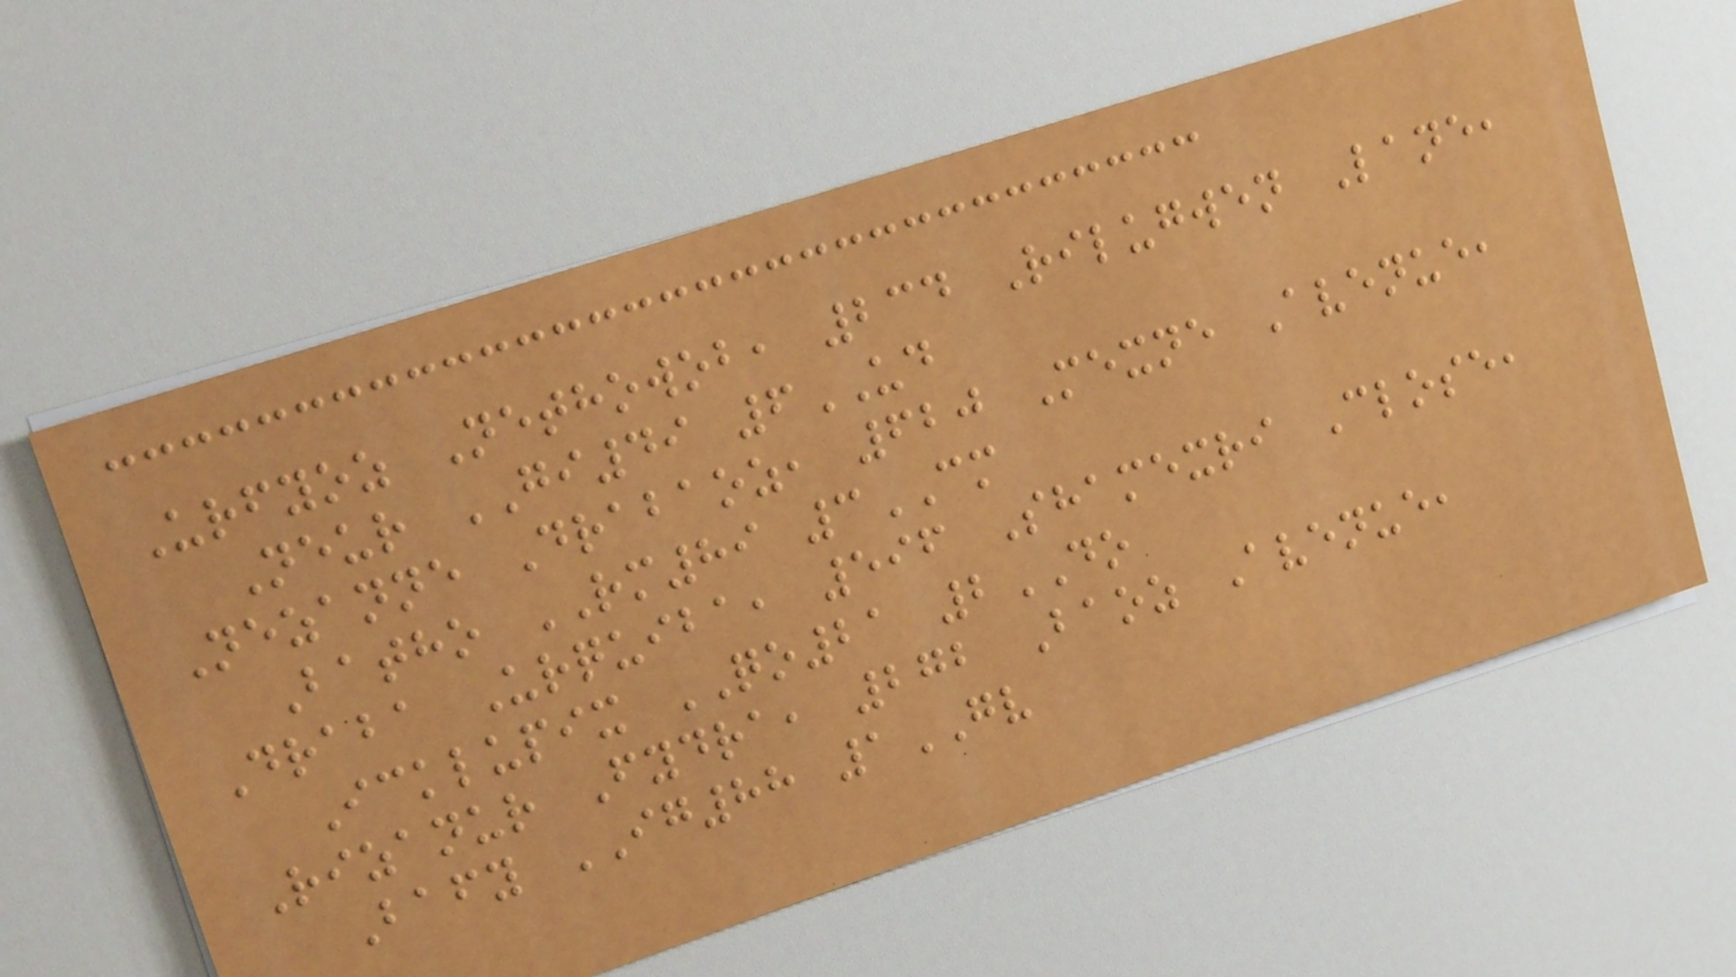Urfyoz Nethowob, 234 Rilugwen Lane,
Neur GI49 6UD
Nezanne Drabaoz, 620 Mexne Avenue,
Batho RM89 3CM
Draba Urquiba, 596 Shamexri Close,
Icklupix QO21 2DO
Rizanur Fydra, 272 Baoz Avenue,
Bafy IG88 1GV
